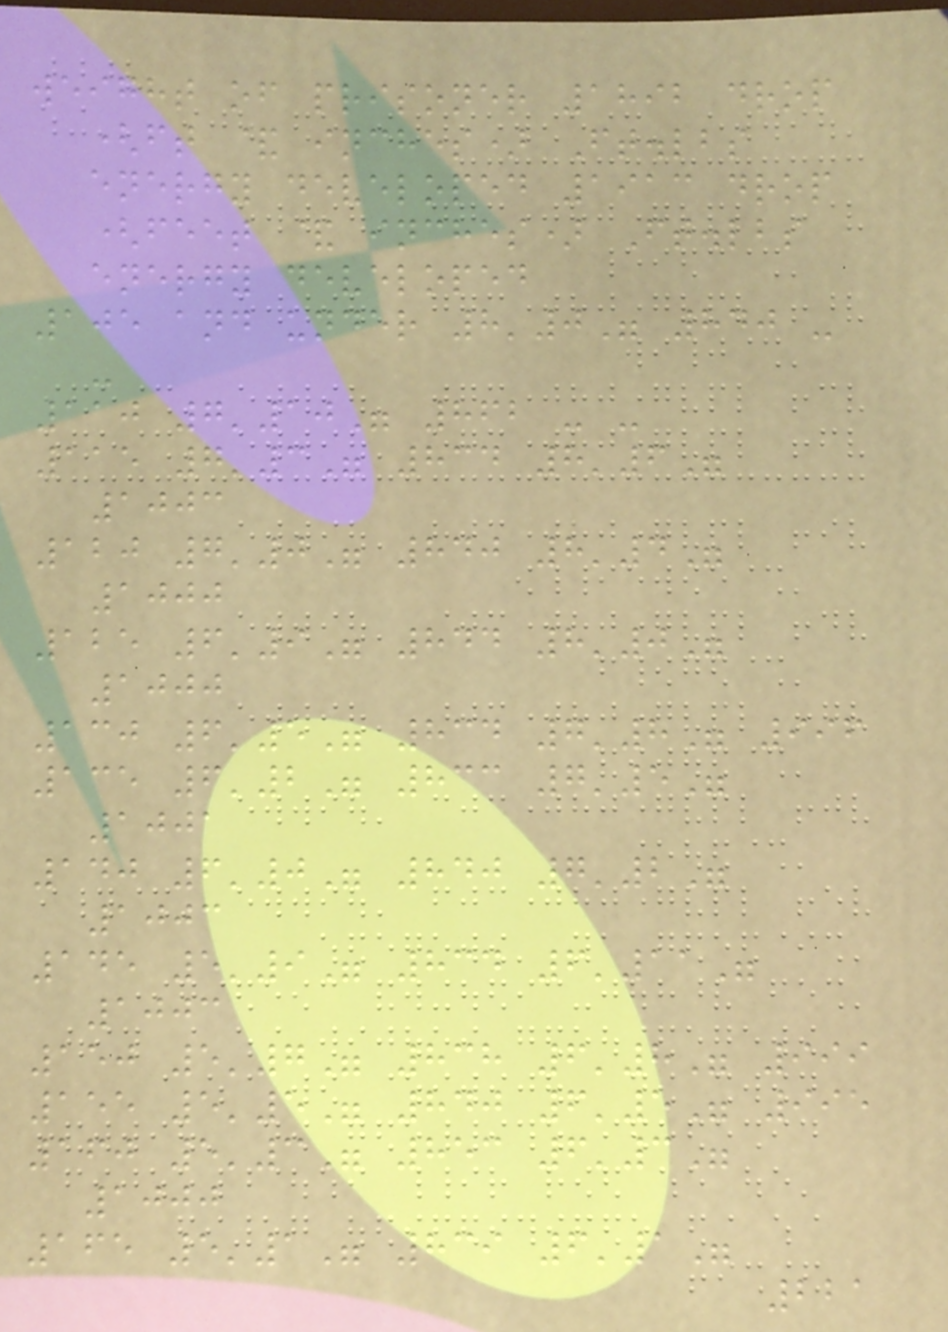weight of prisoner 1892 drop
(ft & inches) Ft.lbs
energy developed 1913 drop
(feet & inches) Ft.lbs
energy developed
105 and under 8'0" 840 -
-
110 7'10" 862 - -
115 7'3" 834 8'6"
1003
120 7'0" 840 8'4"
1000
125 6'9" 844 8'0"
1000
130 6'5" 834 7'8" 996
135 6'2" 833 7'5"
1001
140 6'0" 840 7'2"
1003
145 5'9" 834 6'11"
1003
150 5'7" 838 6'8" 999
155 5'5" 840 6'5" 995
160 5'3" 853 6'3"
1000
165 5'1" 839 6'1"
221
